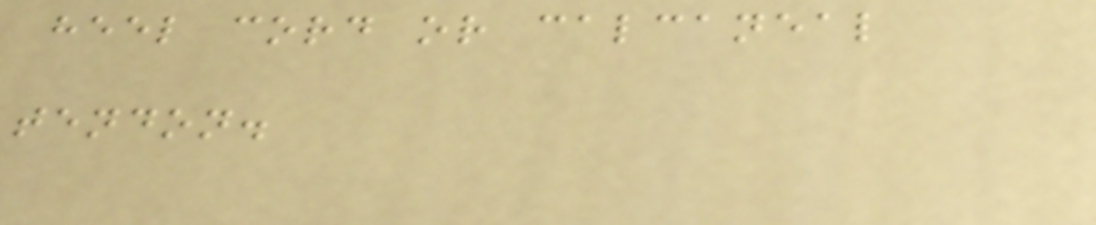heel cord or calcaneal
tendon.
